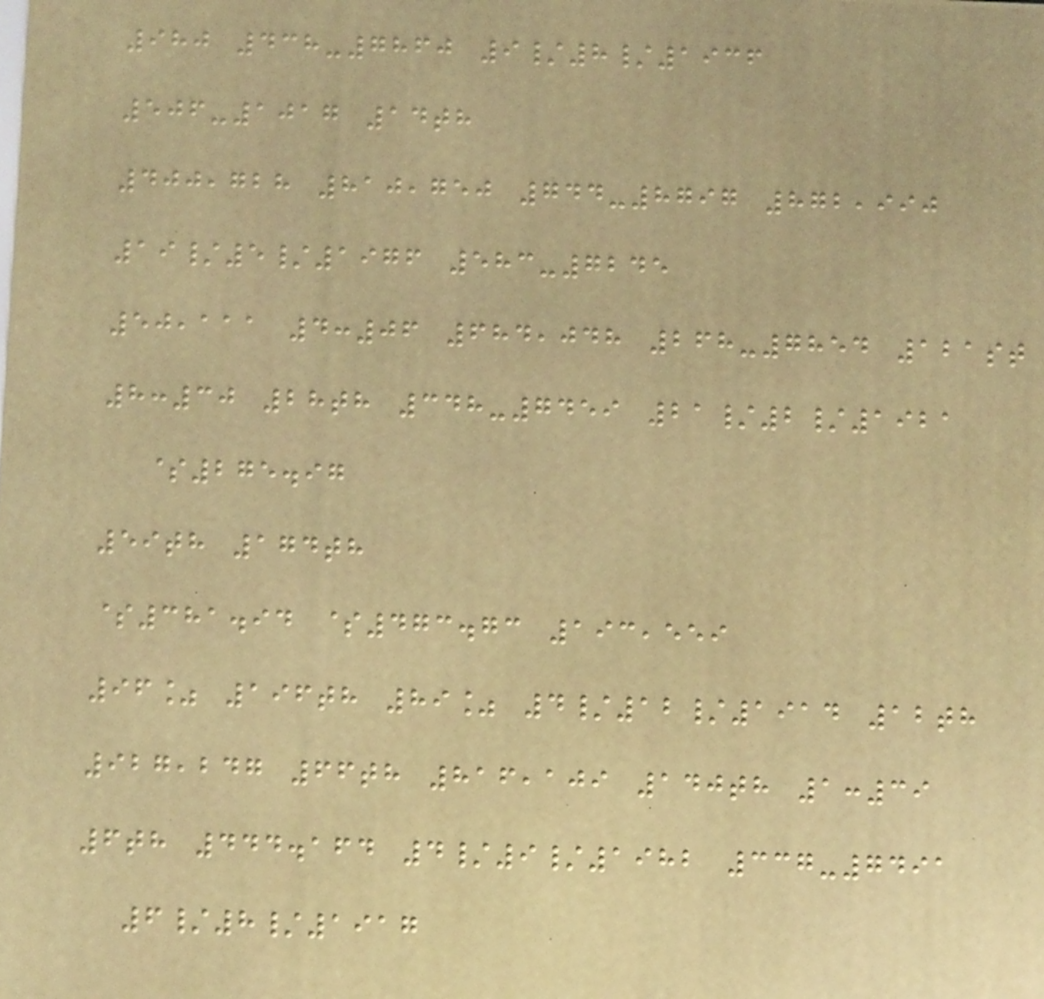980 438-7860 9/8/1936
506-1017 14th
400,728 810,750 744-8797 872,990
19/5/1976 583-7245
50,111 4:06 684,048 268-7854 121st
8:30 28th 348-7459 21/2/1921
$275.97
59th 174th
$381.94 $473.73 193,559
96% 196th 89% 4/12/1914 12th
927,247 66th 816,109 140th 1:39
6th 444.164 4/9/1982 337-7491
6/8/1917
